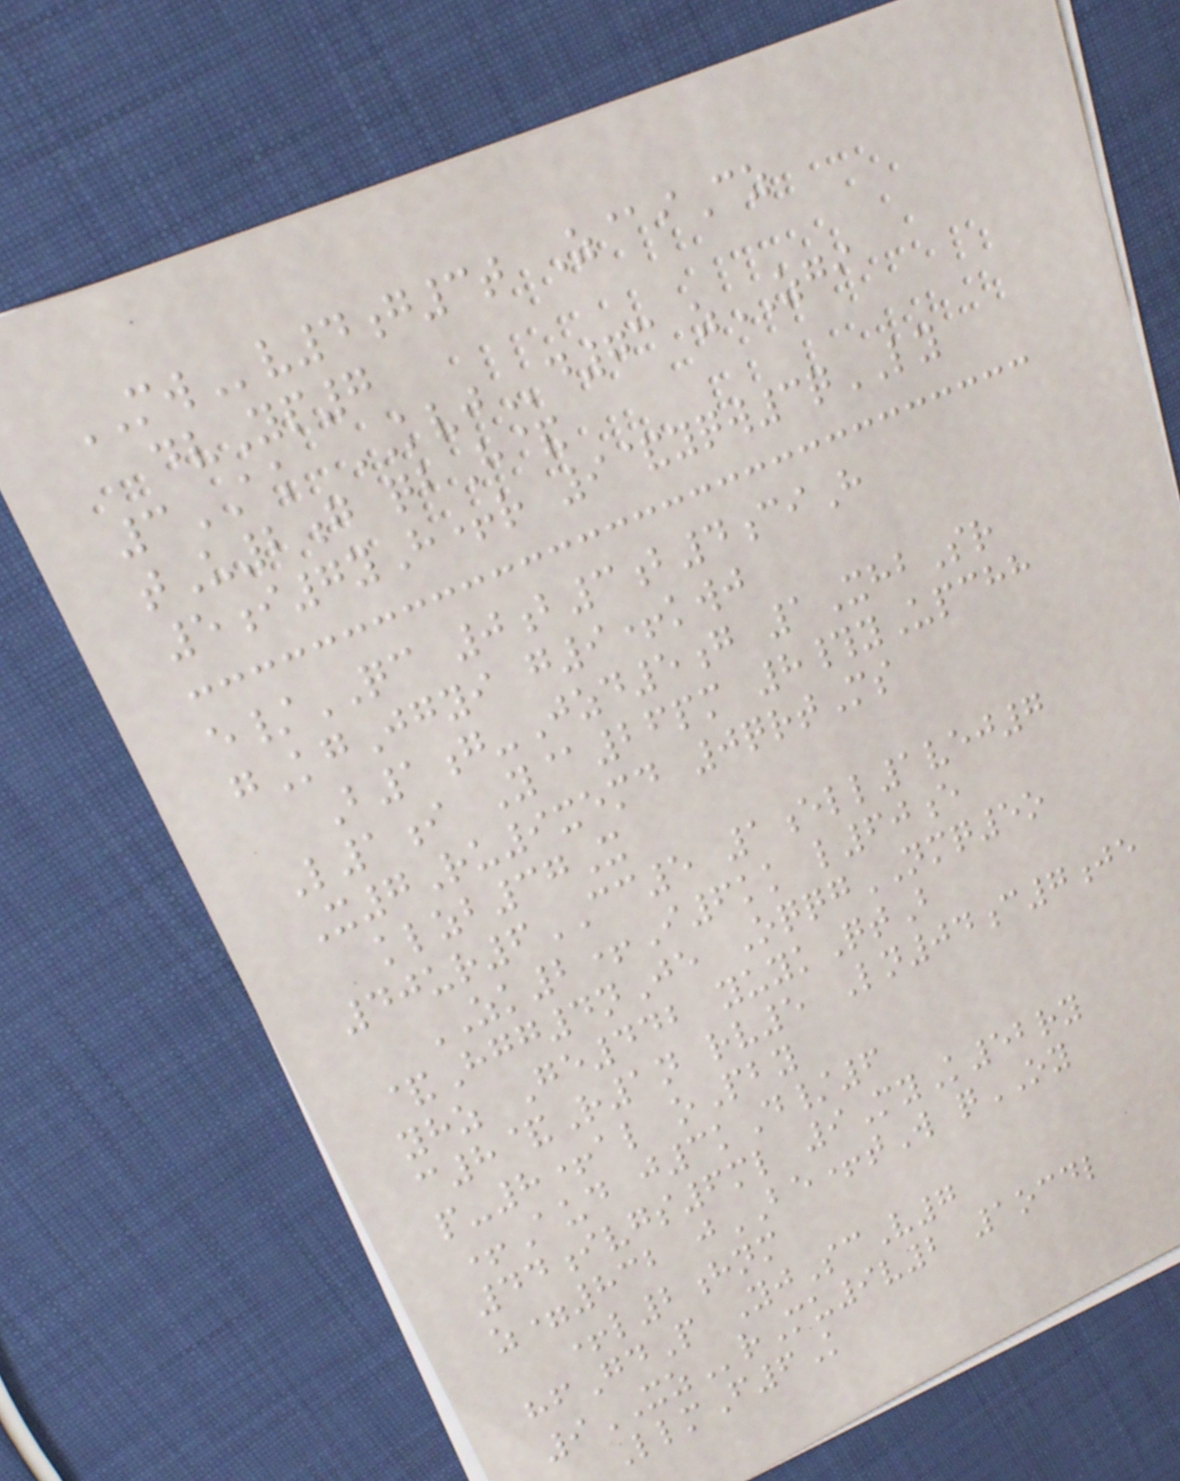MWv4g3t Z@iCz
dvYp7
3AK KVJd73 zZGI
tU2g qbH&
5i7yH+r 9&yqw3qLY
e/QC 0b3b4ciH
gKgJgyi g9+kwj
B1g-Jzd5g 1XhbSr
L1i Y@26pm 8#yUpchh
X7Ru9xemd 0qrtMs
klzb37X
40ur6CC5 1ell1vej7
ZK2+I6kk l60e
&Hgg4nJe OqqgNMQ5o
yhz Ge442 yuykQtB
c8&R1n rv5 Ln04c7je
p-8+al oPby
+Aud j3kD/6
44ivgs6ml 9MyK52ry
z=832 jBE+tW qOY
+l2hnm
hfGdP YjScV7
9XZrMu9v2 1ocdl
LlmF6K
